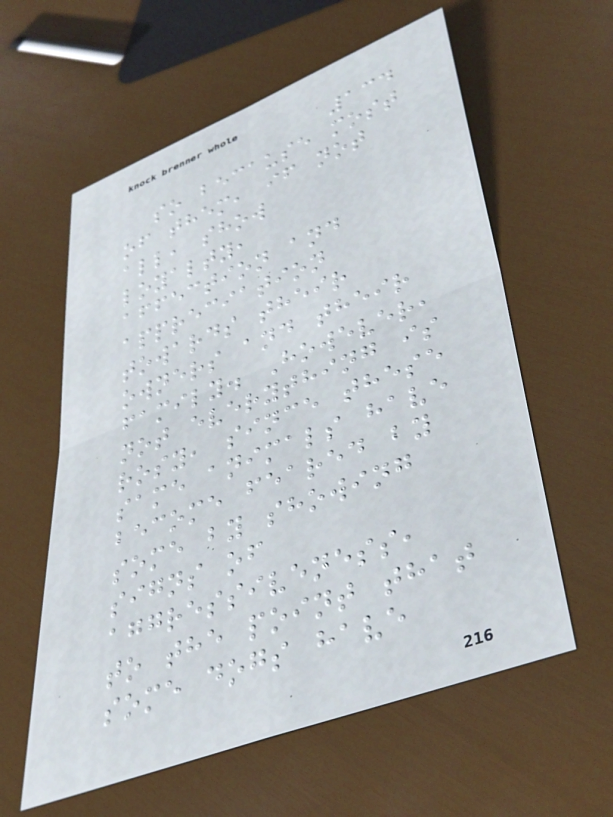134
so because most
of them, if not
all, show
loyalty,
affection and
appreciation
towards their
owners and their
family. However,
not everything is
rosy, since these
same animals have
become feared by
some by showing
signs of
aggressiveness,
to the point that
some dogs have
